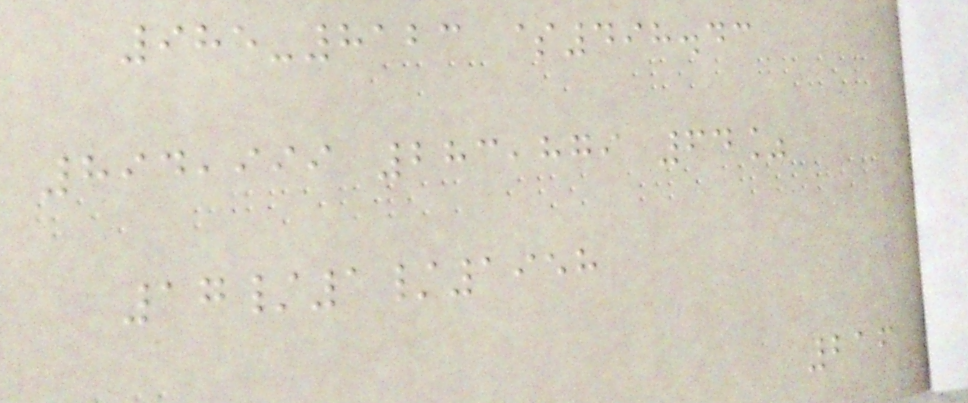985-8123 $498.43
894,999 283,879 64%
17/1/1958
216
